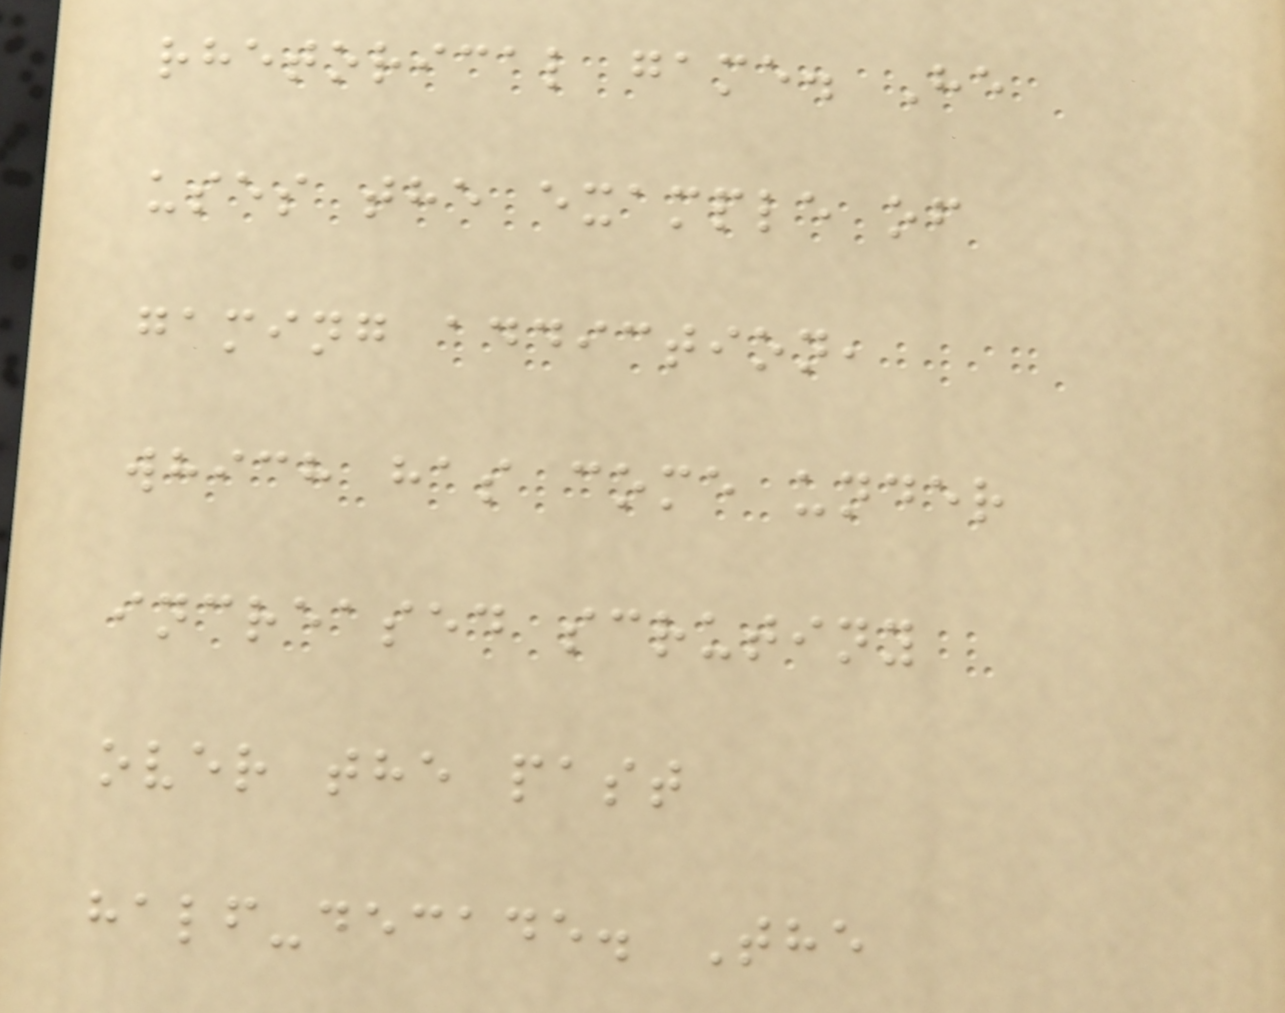rhetorical game. He
uses the example of
gaming addiction,
which has come under
increased scrutiny
over the past
half-decade. The
